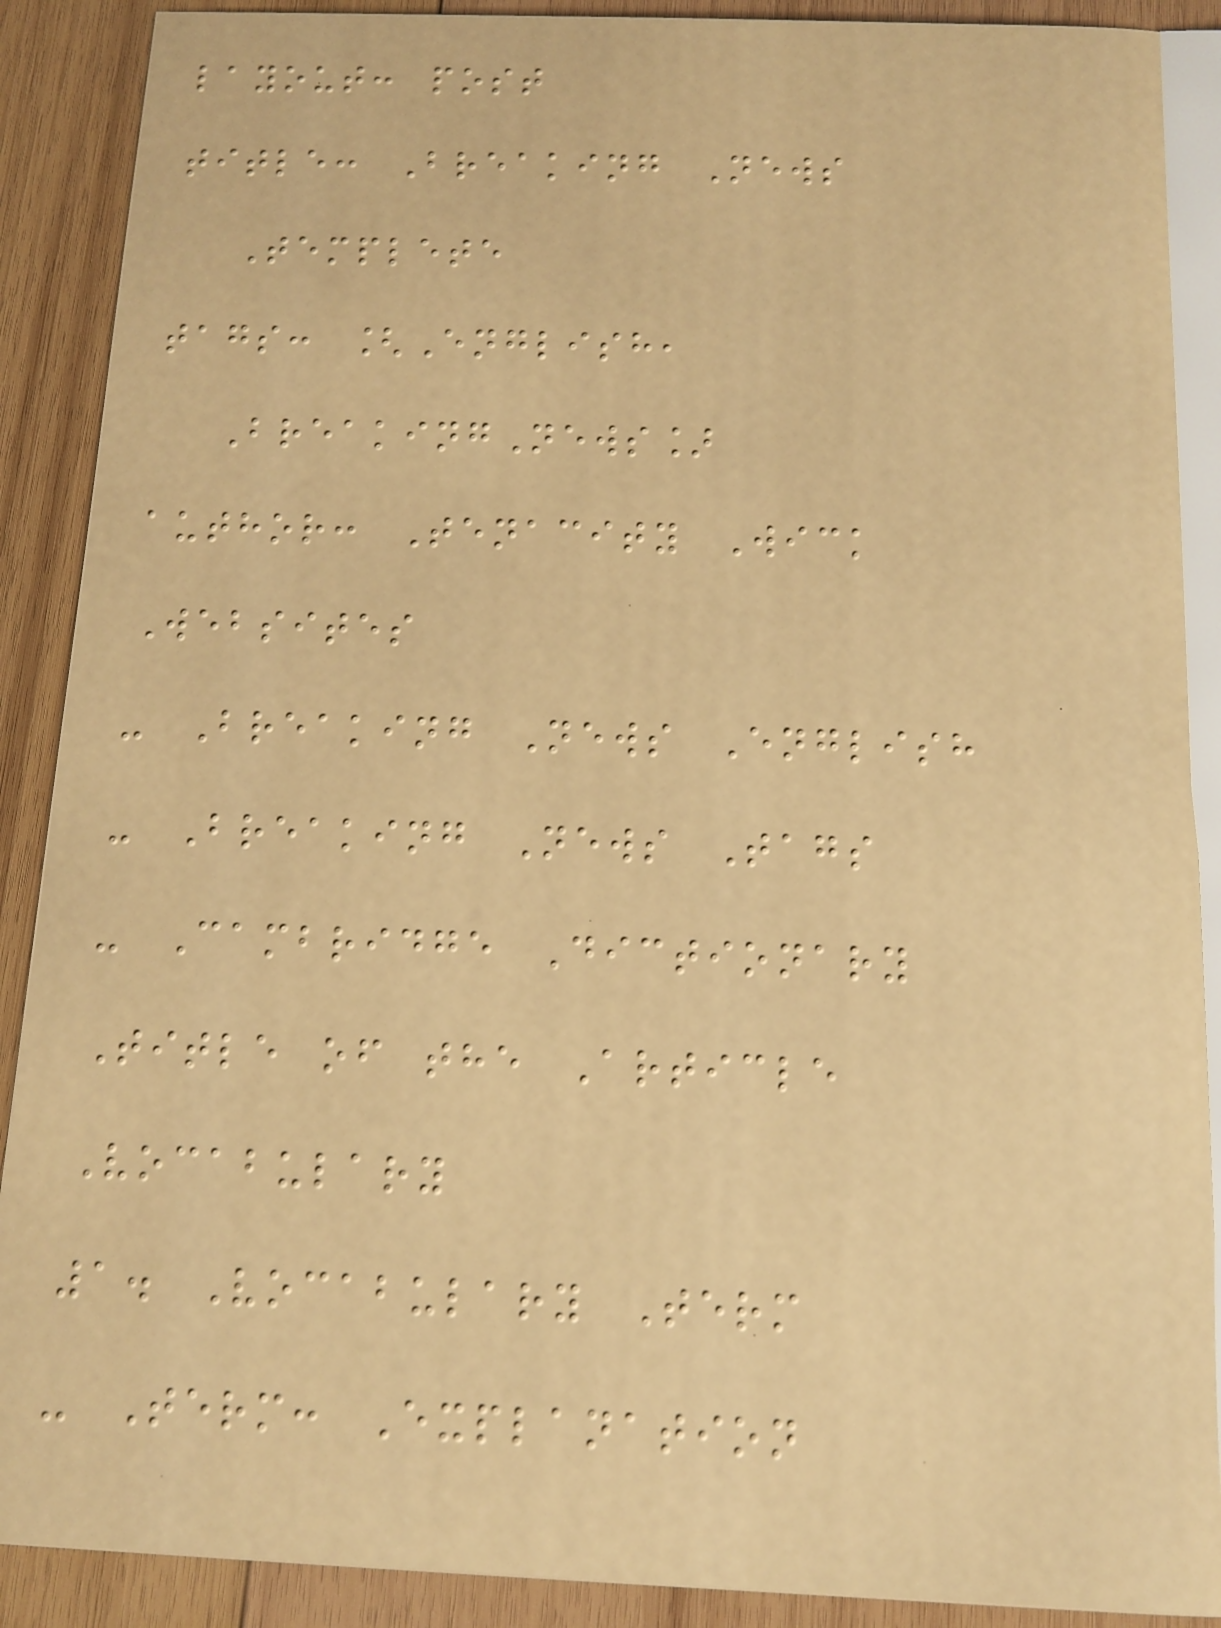layout: post
title: Breaking News
Templete
tags: [English,
BreakingNews]
author: Tenacity Wick
Websites
- Breaking News English
- Breaking News Tags
- Cambridge Dictionary
Title of the Article
Vocabulary
1. Vocabulary Term
- Term: Explanation
